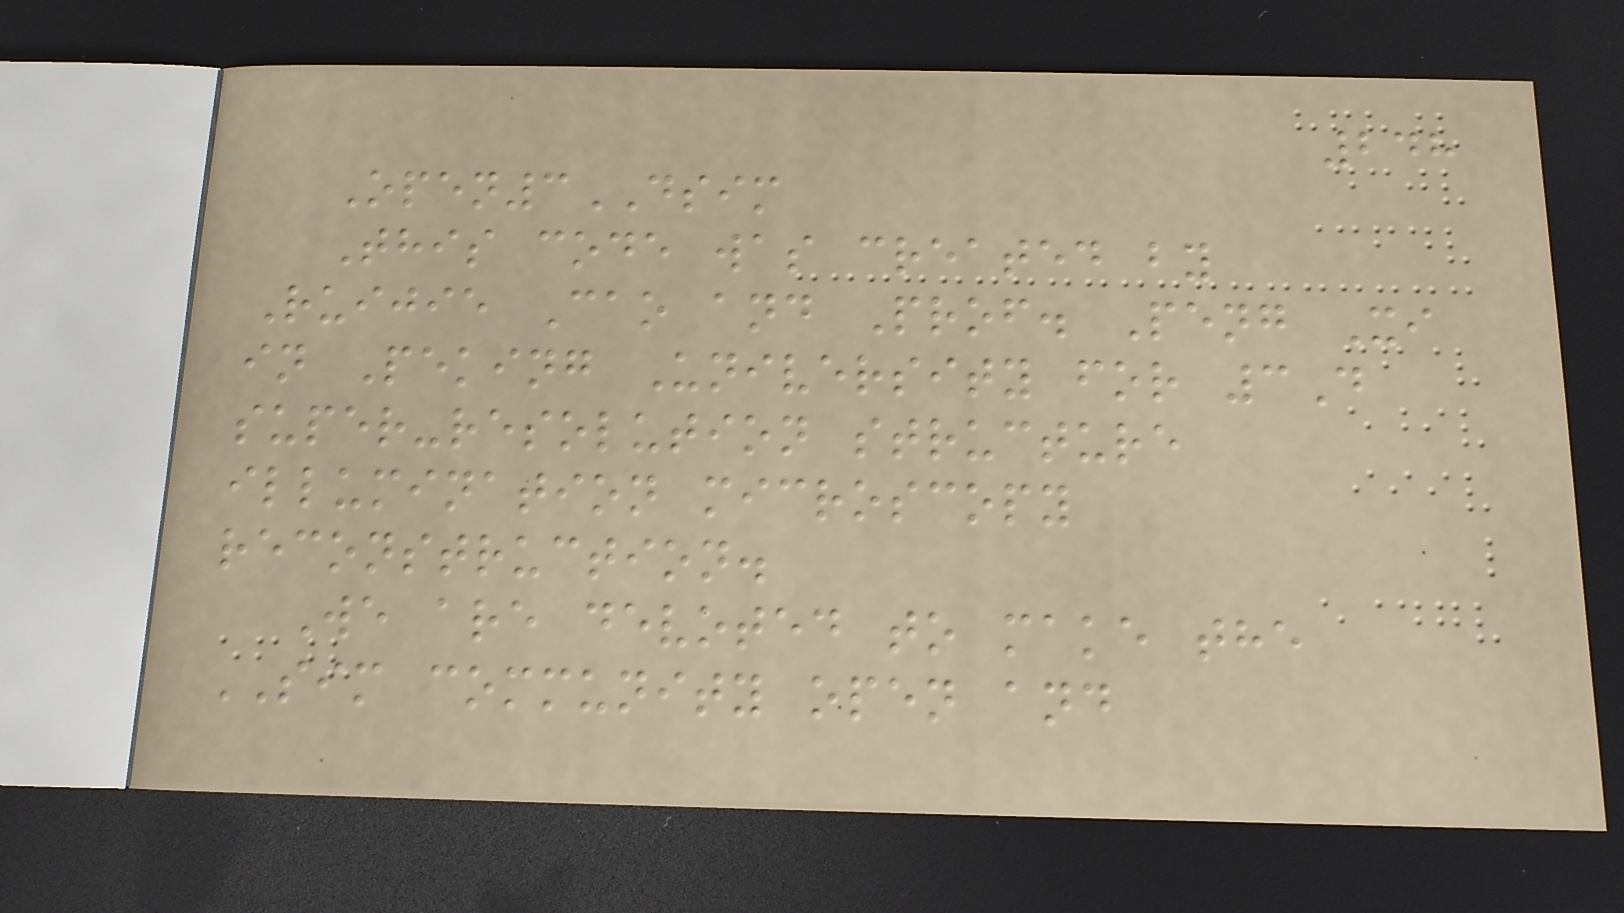248
Open3DSIM
This code was created by
Ruijie Cao and Prof. Peng Xi
in Peking University for 3D
super-resolution structure
illumination microscopy
reconstruction.
We are devoted to make the
SIM community open and
